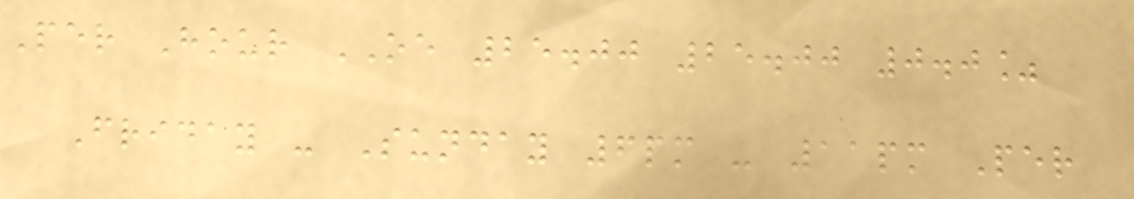Per Hour OE 25.00 25.00 0.0%
Friday - Sunday 6pm - 11pm Per
